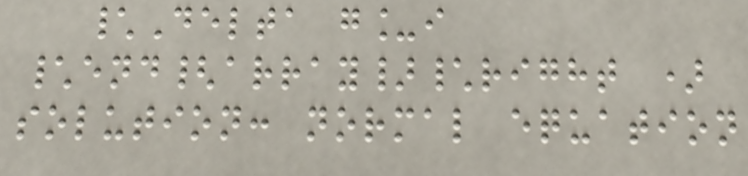\Delta g_i
\end{array}\right )
solution: normal equation
